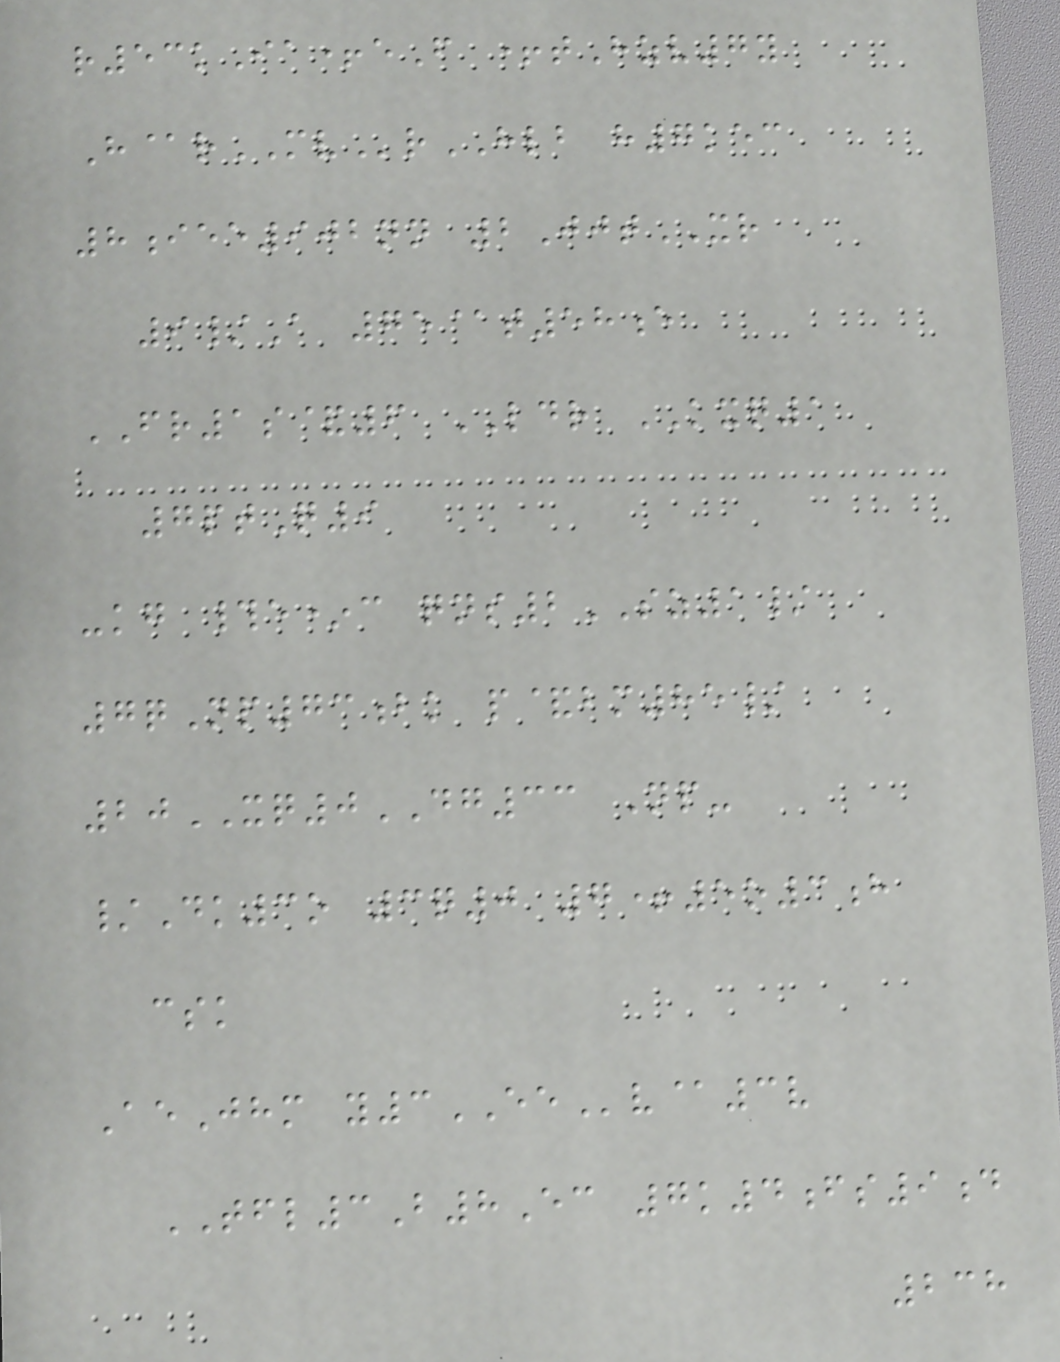r53kIa+eF +tHzv7y
H@rMVrHLB h7kec
8iee902nn 2JjtXR
9/A 75@t58e
FR1s&6 LDR KXQ1
7ptQ9
-kg #e*c qns2SZ1/
7qNp73bk p&bm85/
20XQ0DG33 Np-
/Dk3o 3q0 7+5o3h
csk
AeJhm y3EEv@3v
TFL3B8Ec 7k4fs9d
238
